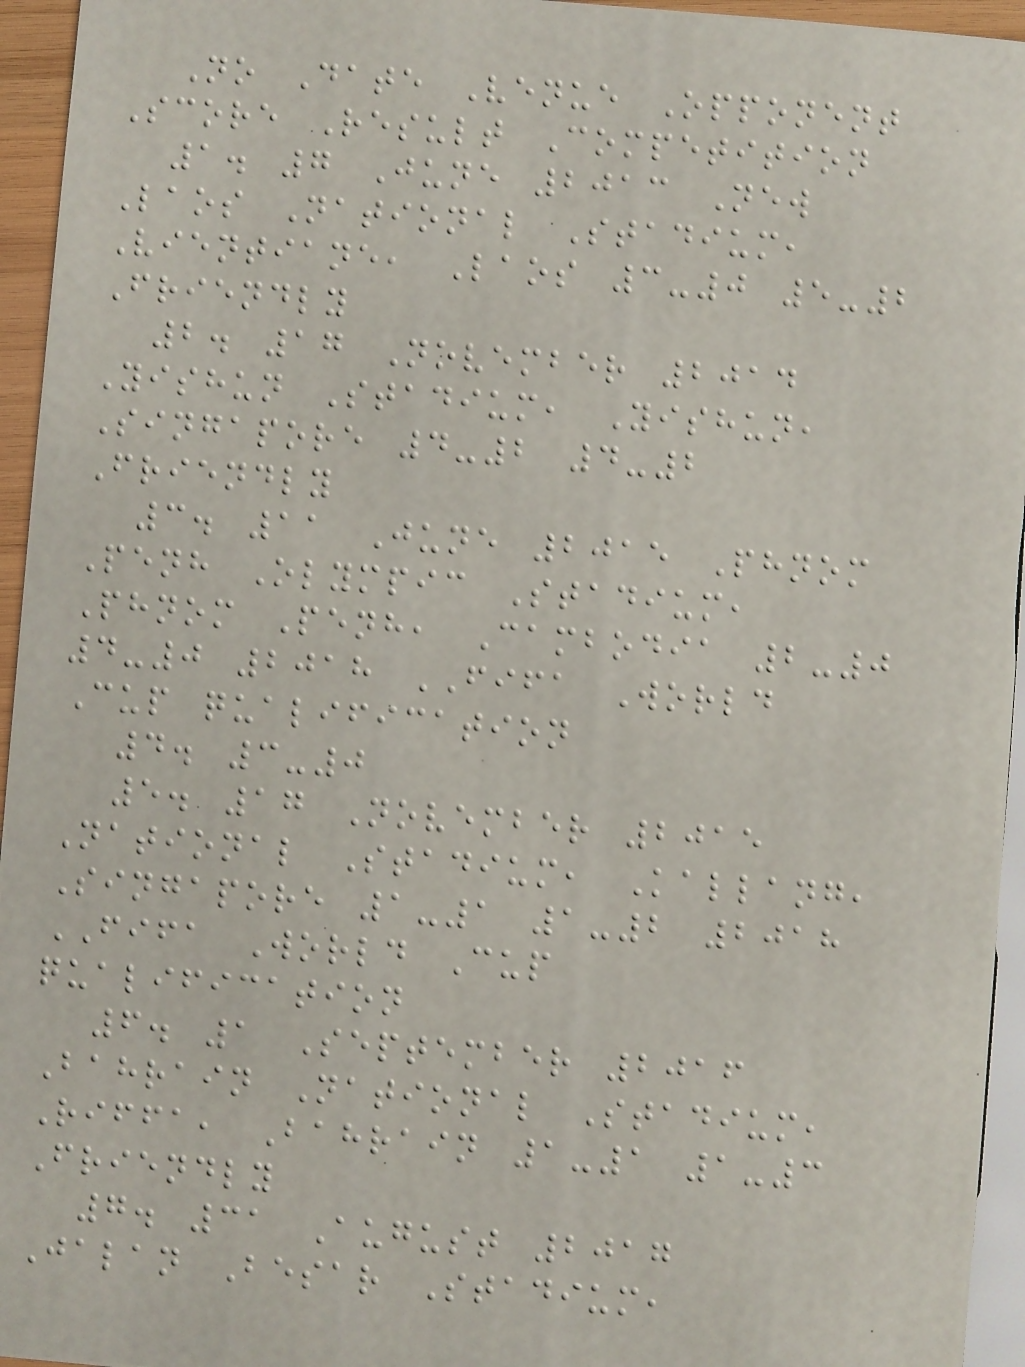No Date Venue Opponent
Score Result Competition
1. 7 June 2013 New
Laos National Stadium,
Vientiane, Laos 3-0 5-2
Friendly
2. 17 November 2014
Yishun Stadium, Yishun,
Singapore 4-2 4-2
Friendly
3. 11 June 2015 Phnom
Penh Olympic Stadium,
Phnom Penh, Cambodia 2-0
4-0 2018 FIFA World
Cup qualification
4. 3-0
5. 17 November 2015
National Stadium, Kallang,
Singapore 1-1 1-2 2018
FIFA World Cup
qualification
6. 1 September 2016
Bahrain National Stadium,
Riffa, Bahrain 1-1 1-3
Friendly
7. 31 August 2017
Jalan Besar Stadium,
